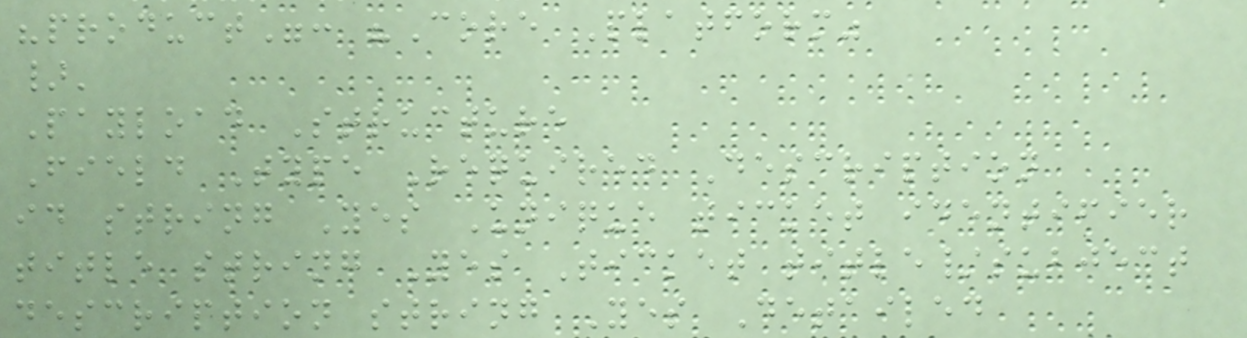"product": "Core Platform"
}'
Payload Structure
Field Type Required Description
id string Yes Unique ticket identifier
title string Yes Ticket title/subject
description string Yes Detailed
